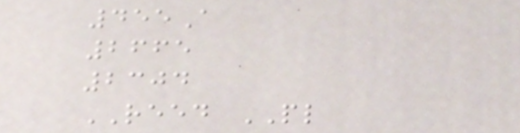455A
2665
2304
REED PL
